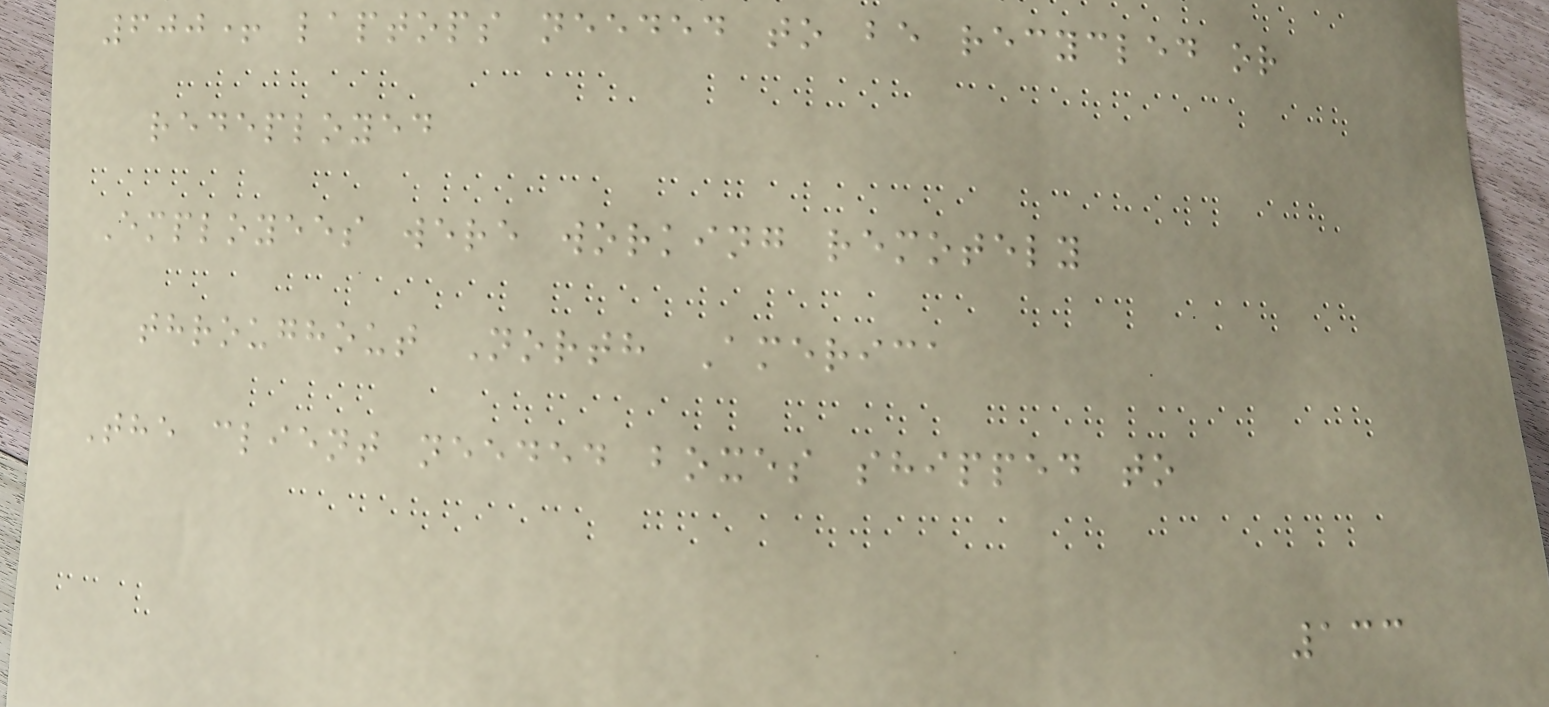600+ laptops needed to be recycled or
redeployed
Employees were working remotely
throughout North America
The client needed boxes shipped to
133
